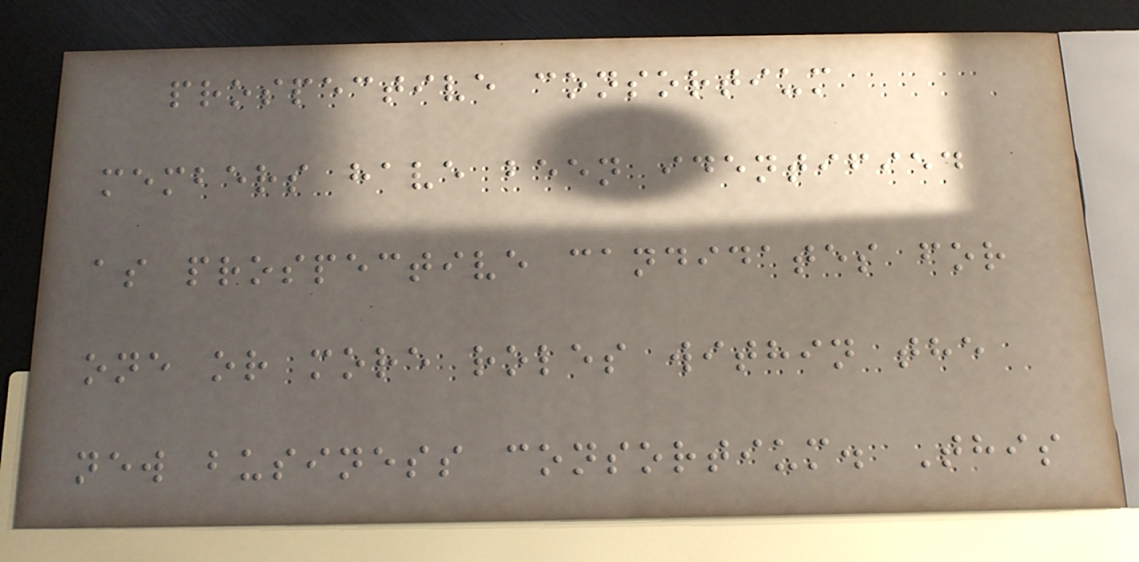prospective consortium
members have been identified
as prospective candidates for
one or more roles within the
new business consortium. This
